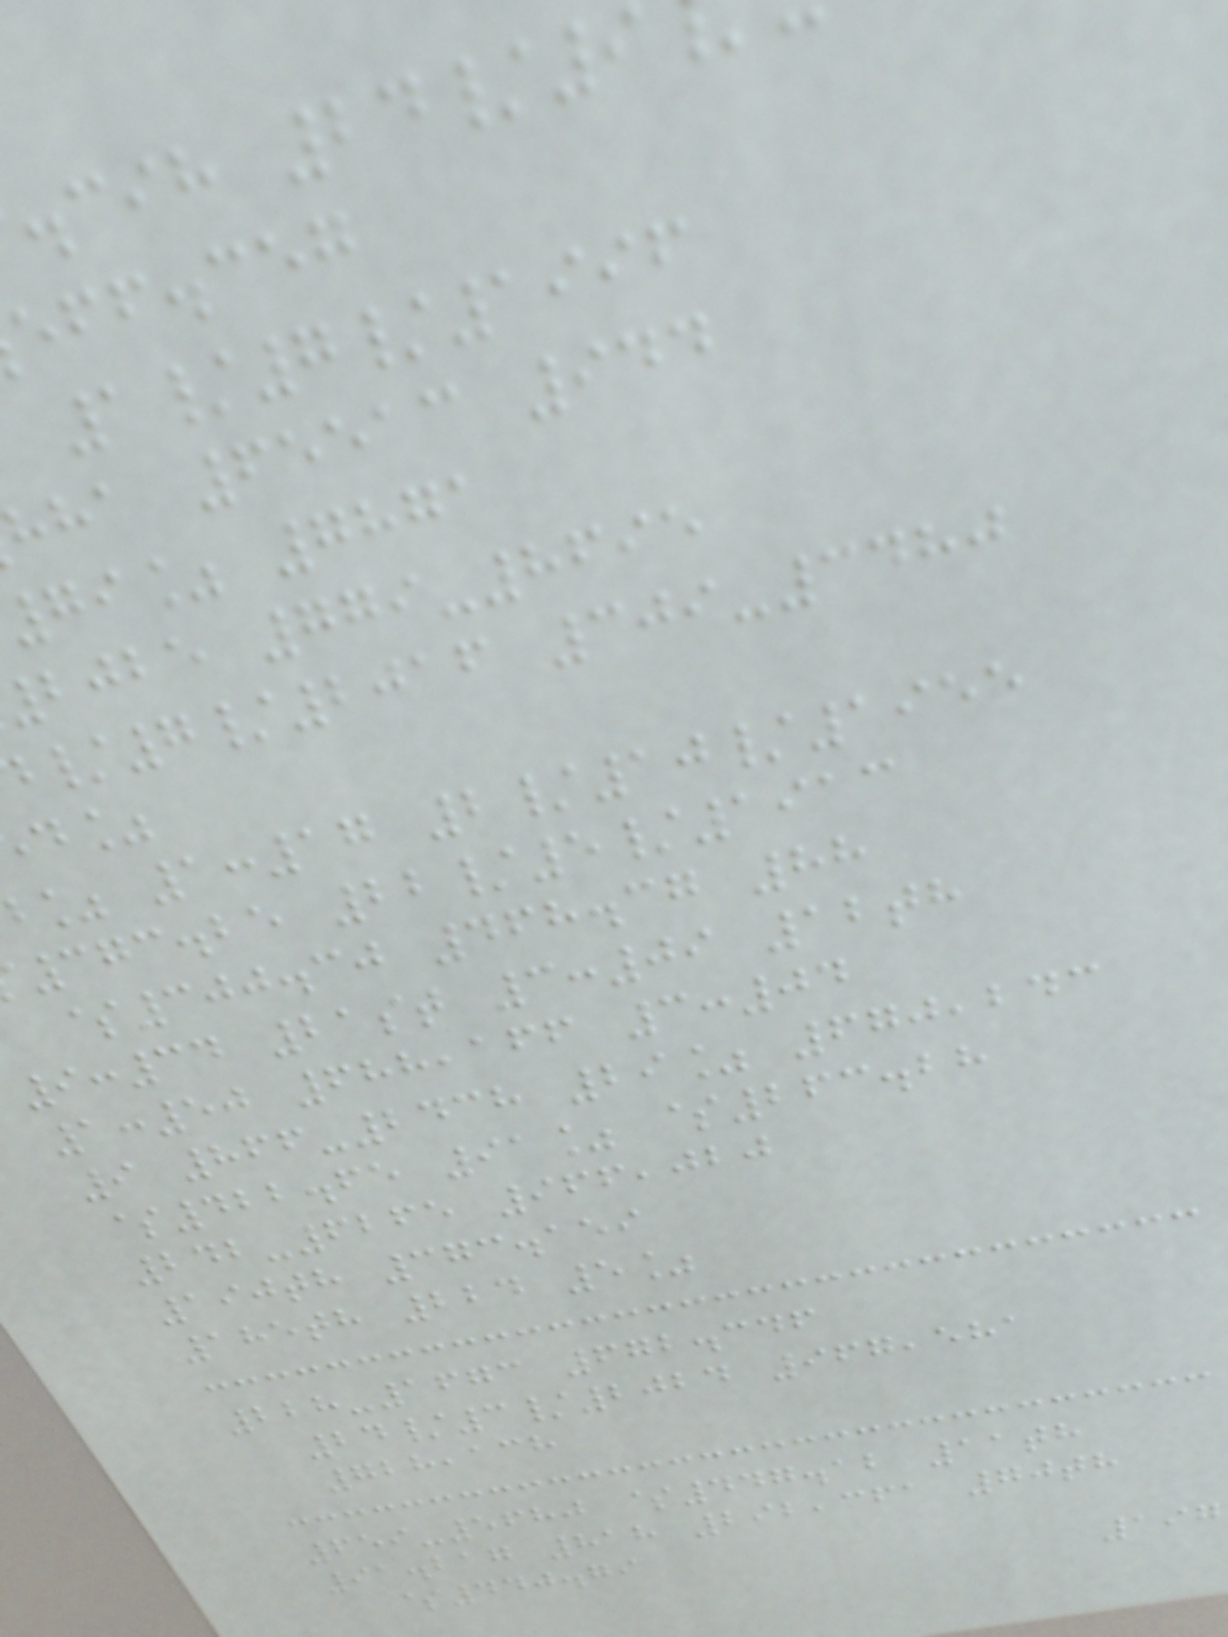.cih 24/9
eff.ceg
1/7/1996
hha 65513 944
gi% 7871
bjbe 779-8695
/7/2016 309-3480
% 1:17 2/10/1955
373.25 22/5/1913
$300.30 468.37 88
9:34 21st 3:09 12th
1:50 688,166 3:04
9 866-2438 29% 670,243
$422.65 91% $263.28
242-6265 966,020
190th 373.159
185th 224 5%
228-1673 672.346
24/3/2024 967,581
728,138
659-5680 $447.12 11th
91.217 818 292,361 70th
$440.79
197
